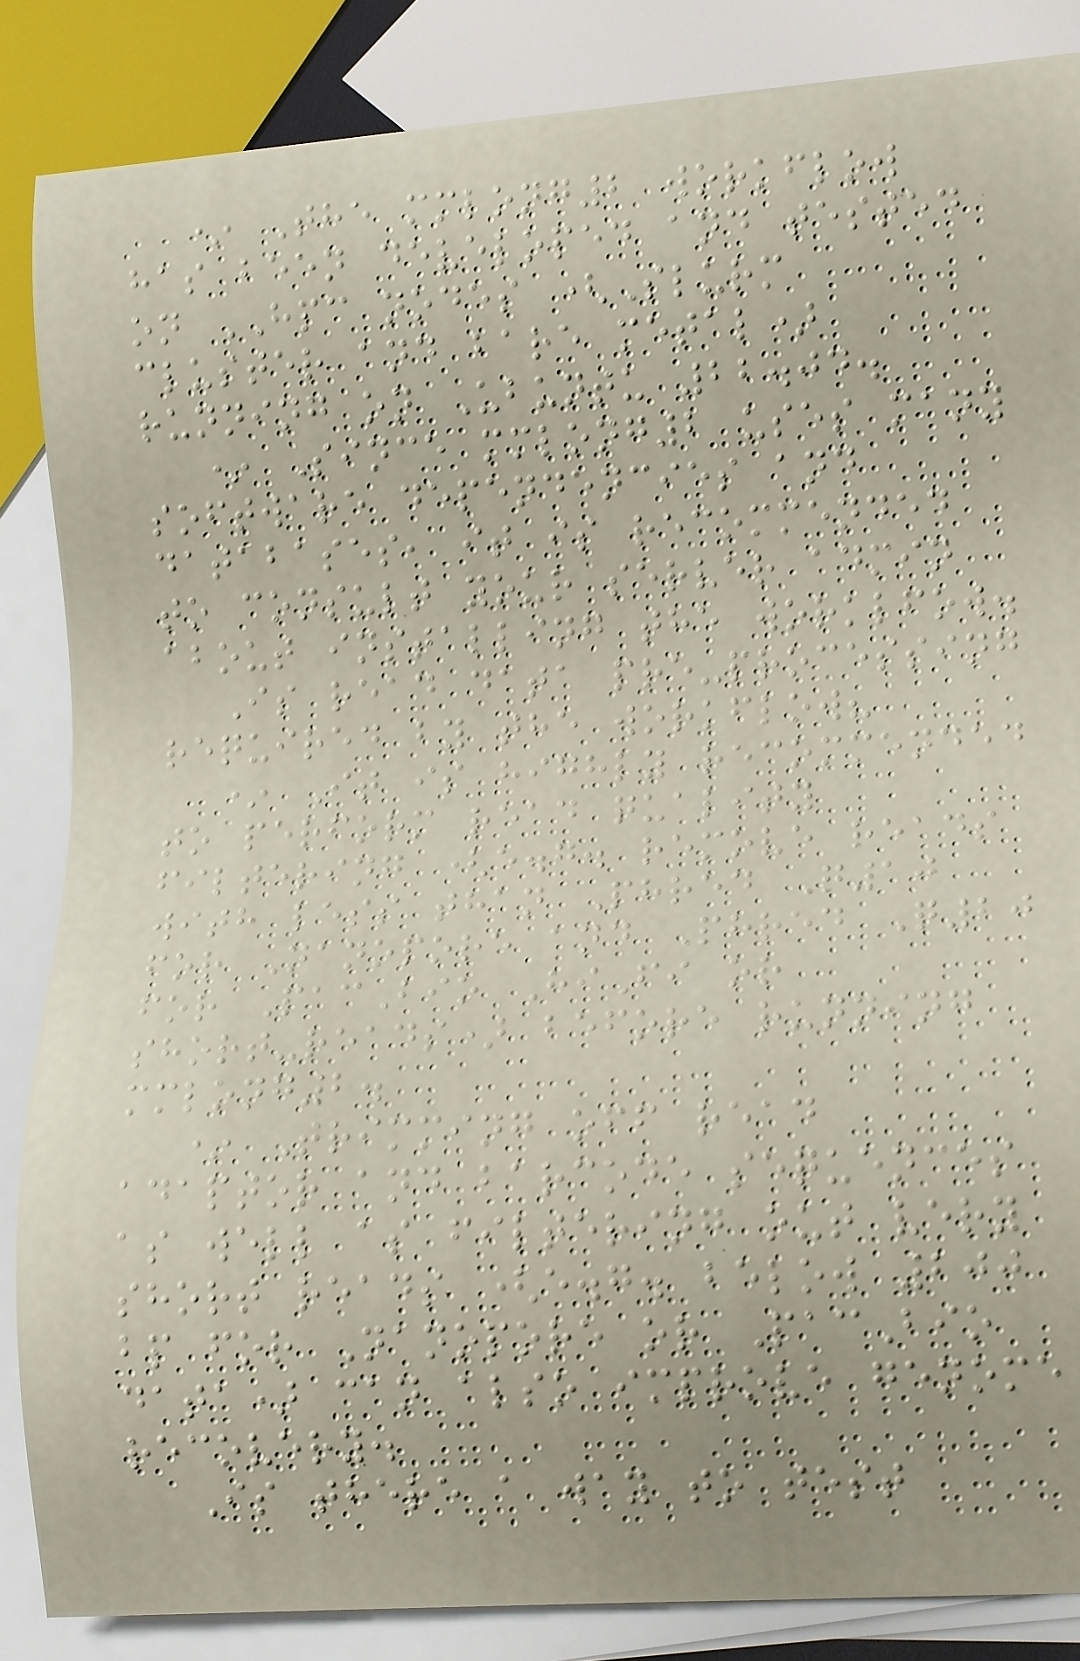* The mmlong2 workflow
has been developed and tested
on HPC nodes (Slurm
cluster and bare metal)
running on Ubuntu 22.04.
* Since mmlong2 uses many
software dependencies and
databases, it is recommended
to consult your server admin
about installing the worklfow.
Is read data pre-processing
required by the workflow?
* It is highly recommended
to perform read quality
filtering (e.g. remove reads
with less than Phred Q10
for Nanopore and Phred Q20
for PacBio HiFi or
short-reads) before running
mmlong2.
* Trimming off read
adaptor and barcode sequences
as well as filtering out very
short reads (e.g. below 200
bp for Nanopore or PacBio
data) can also improve genome
recovery.
Is there a way to test
